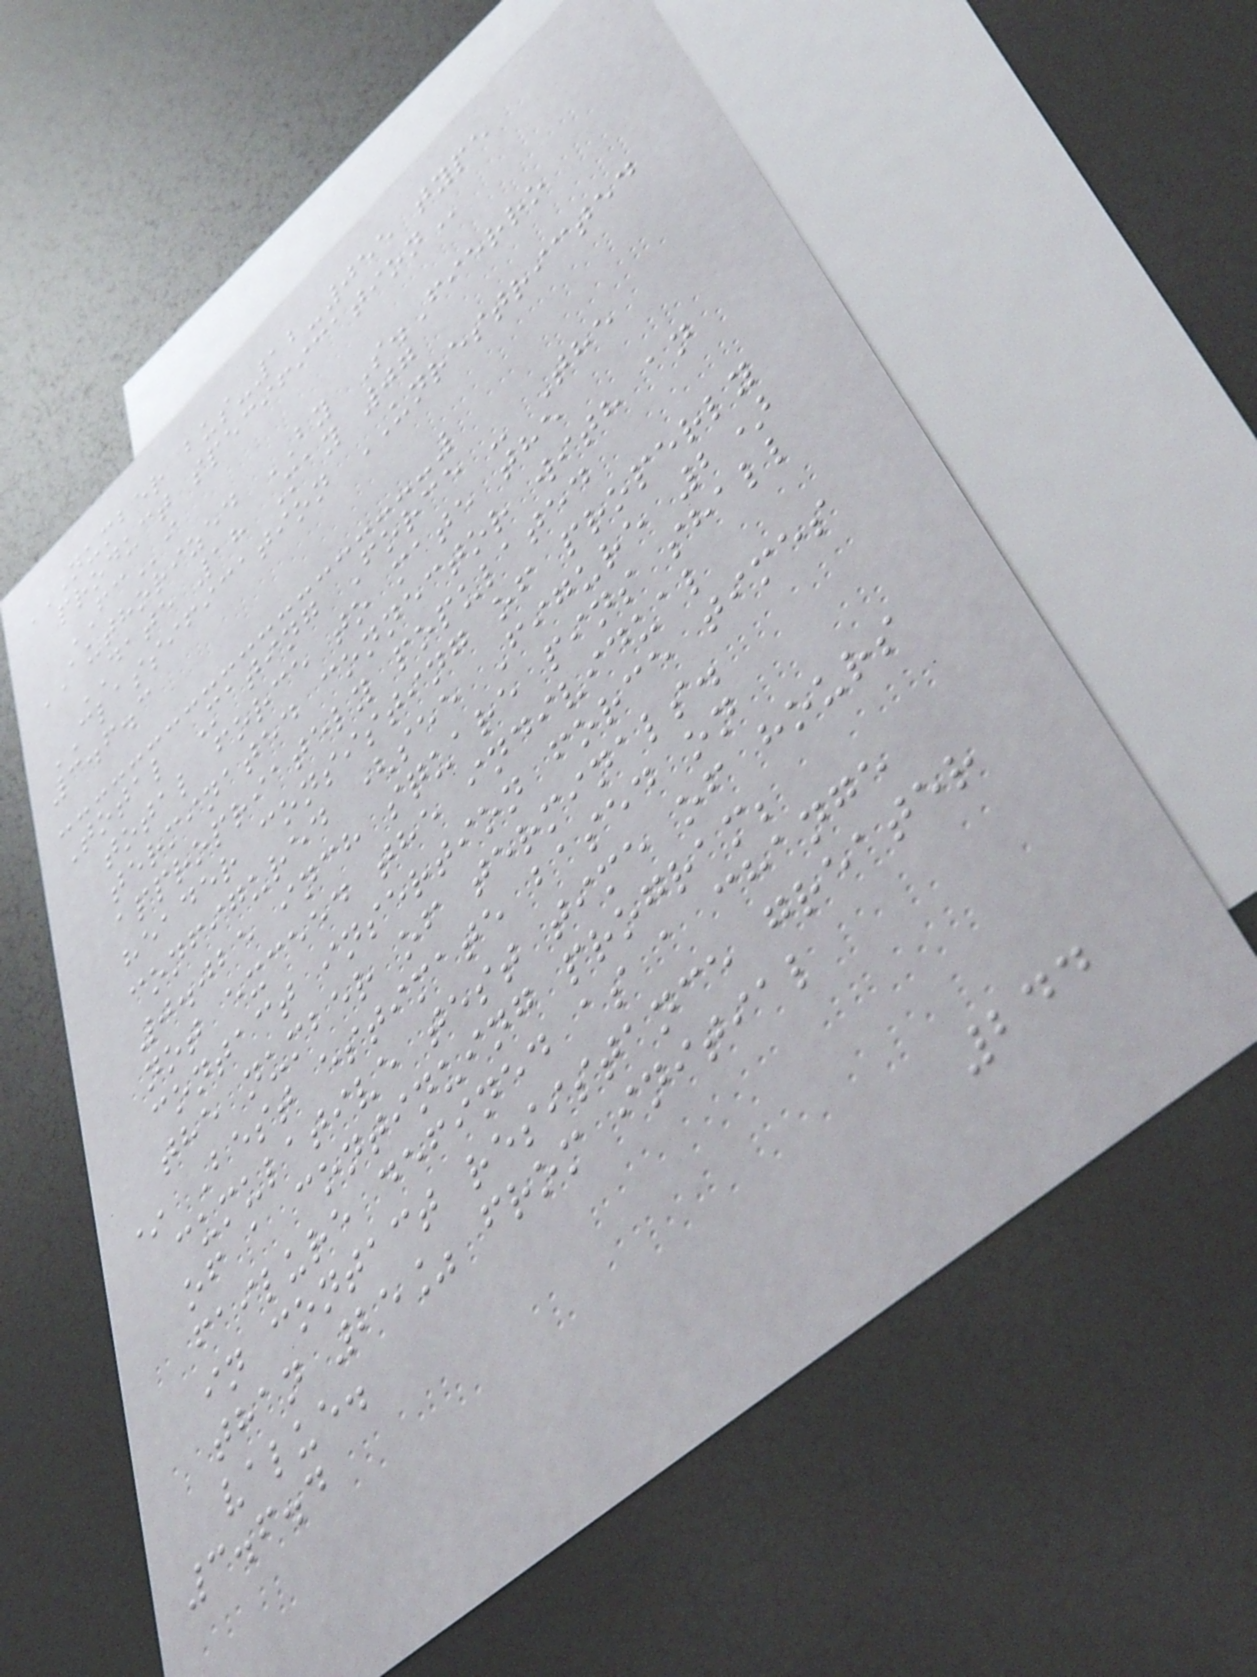NUMBER BUS-12-055 TYPE
PRODUCT SPECIFICATION
FCi
AUTHORIZED BY S.Fierro
DATE 18 May 07
CLASSIFICATION UNRESTRICTED
3.6.3
Total Mating Force - The
total force to mate the
terminated connector with an
appropriately populated
header consisting of properly
configured (see Figure 2)
0.025 inch square pins shall
not exceed the individual
contact insertion force times
the number of terminals.
* Best estimate based on
cumulative test time of hours
of a continuing program;
failure defined as a change
in contact resistance greater
than 25% from initial
value.
3.6.4
244
